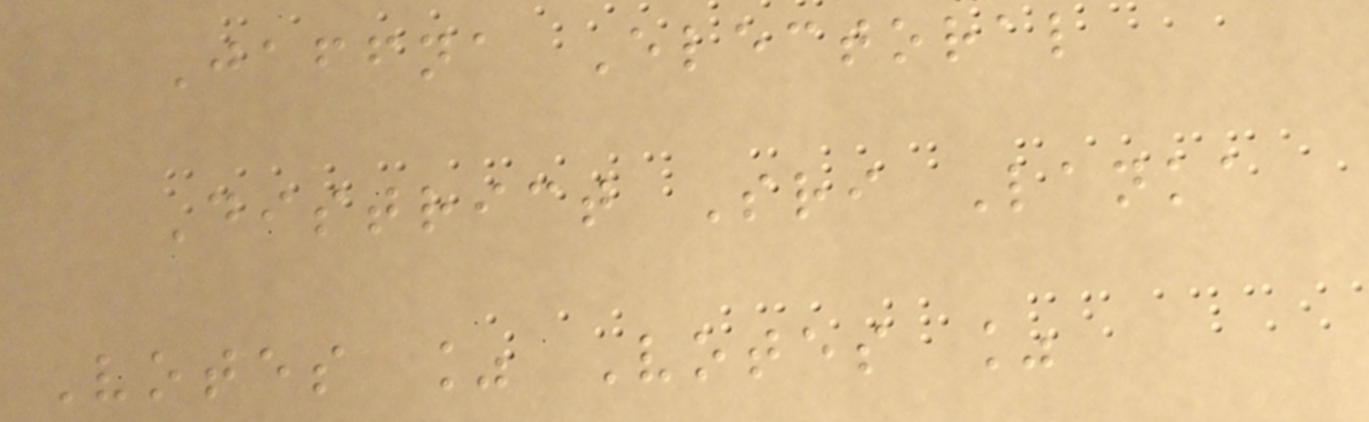Jaffna Electoral
District Sri Lanka
Votes % Votes %
